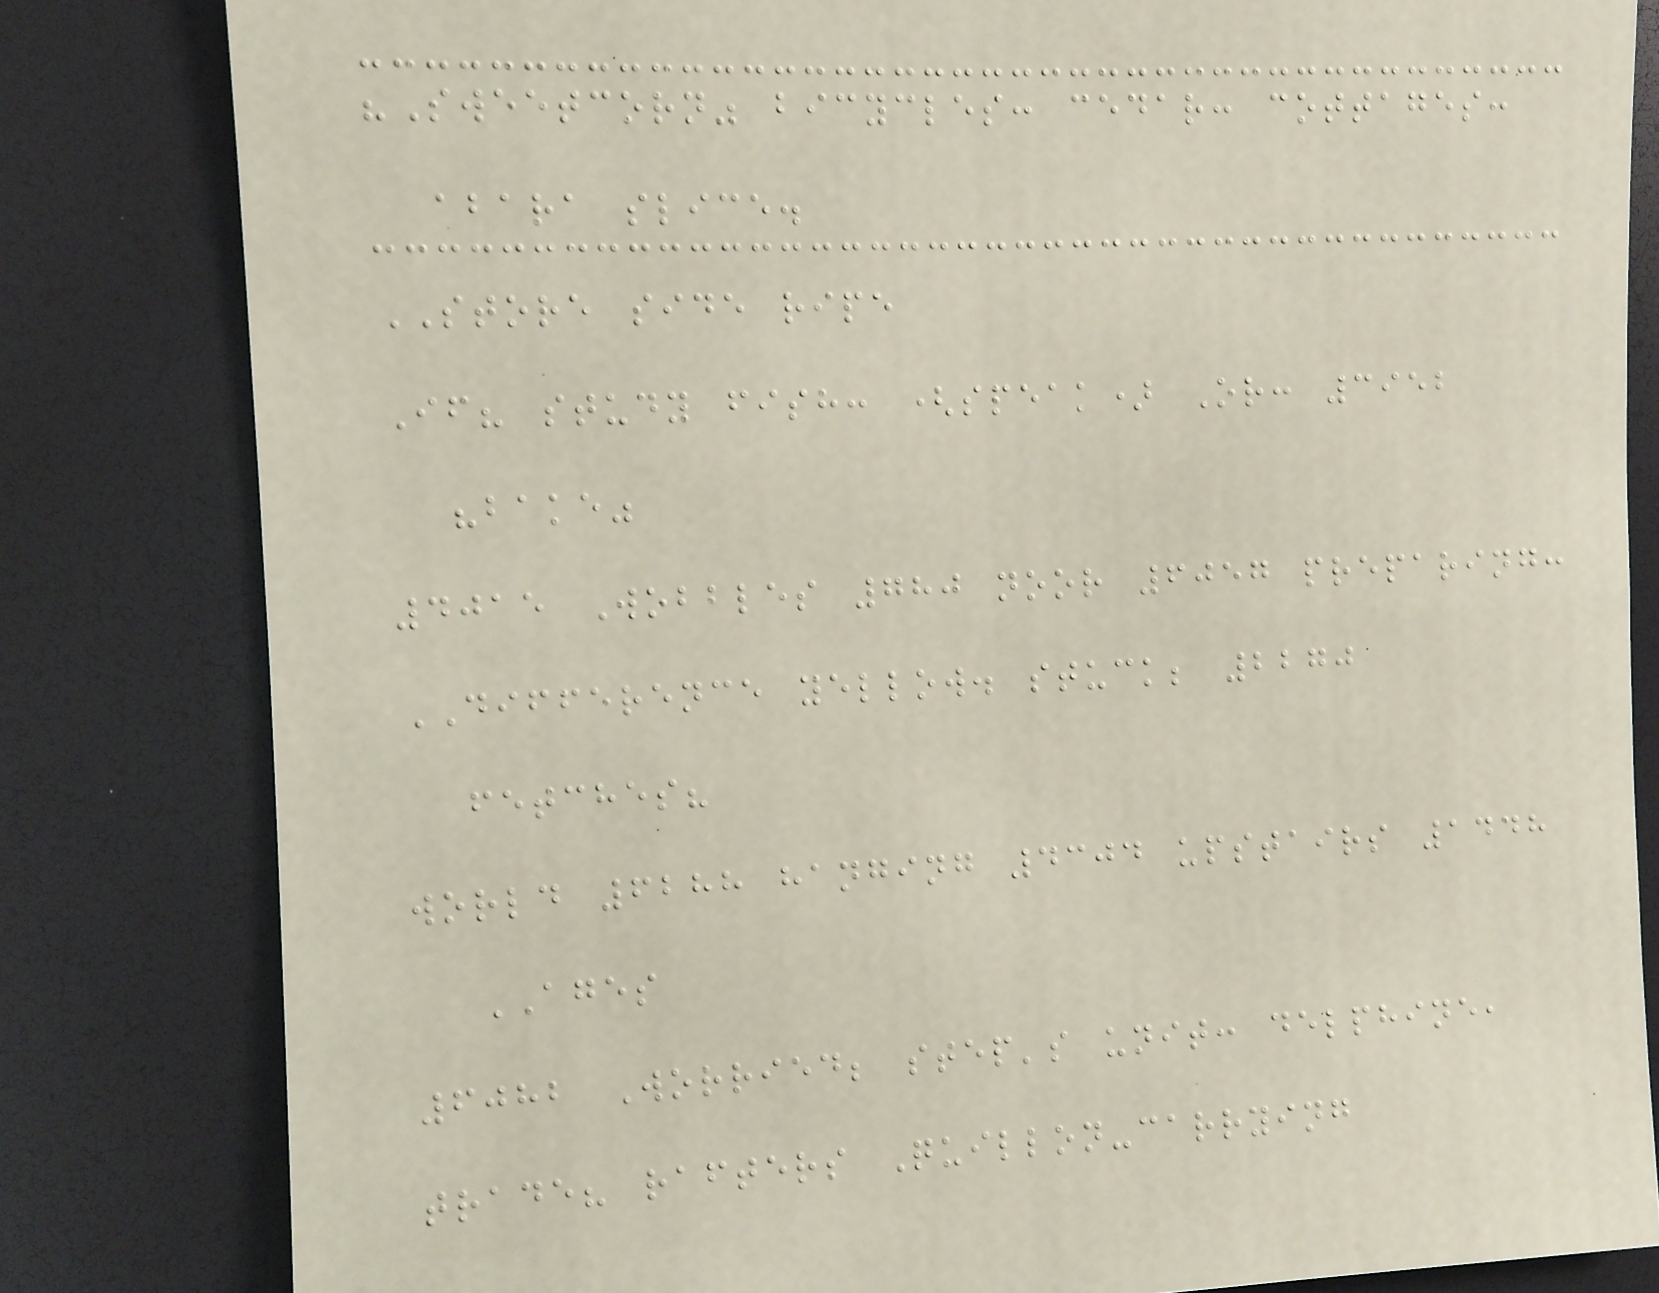"Sweetcorn" bicycles: cedar: cottages:
abara slice.
STORE side ripe
If? study fish: (speak) Or: 3952
"bake"
4015 Wobbles 780 noor 6057 preparing:
DIFFERENCE yellow. stuck; 2270
fetches?
world 6288 hanging 4304 upstairs 1448
AGES
6082 Worried; step's unit: delphine,
trade? rafters Quillon-carrying
